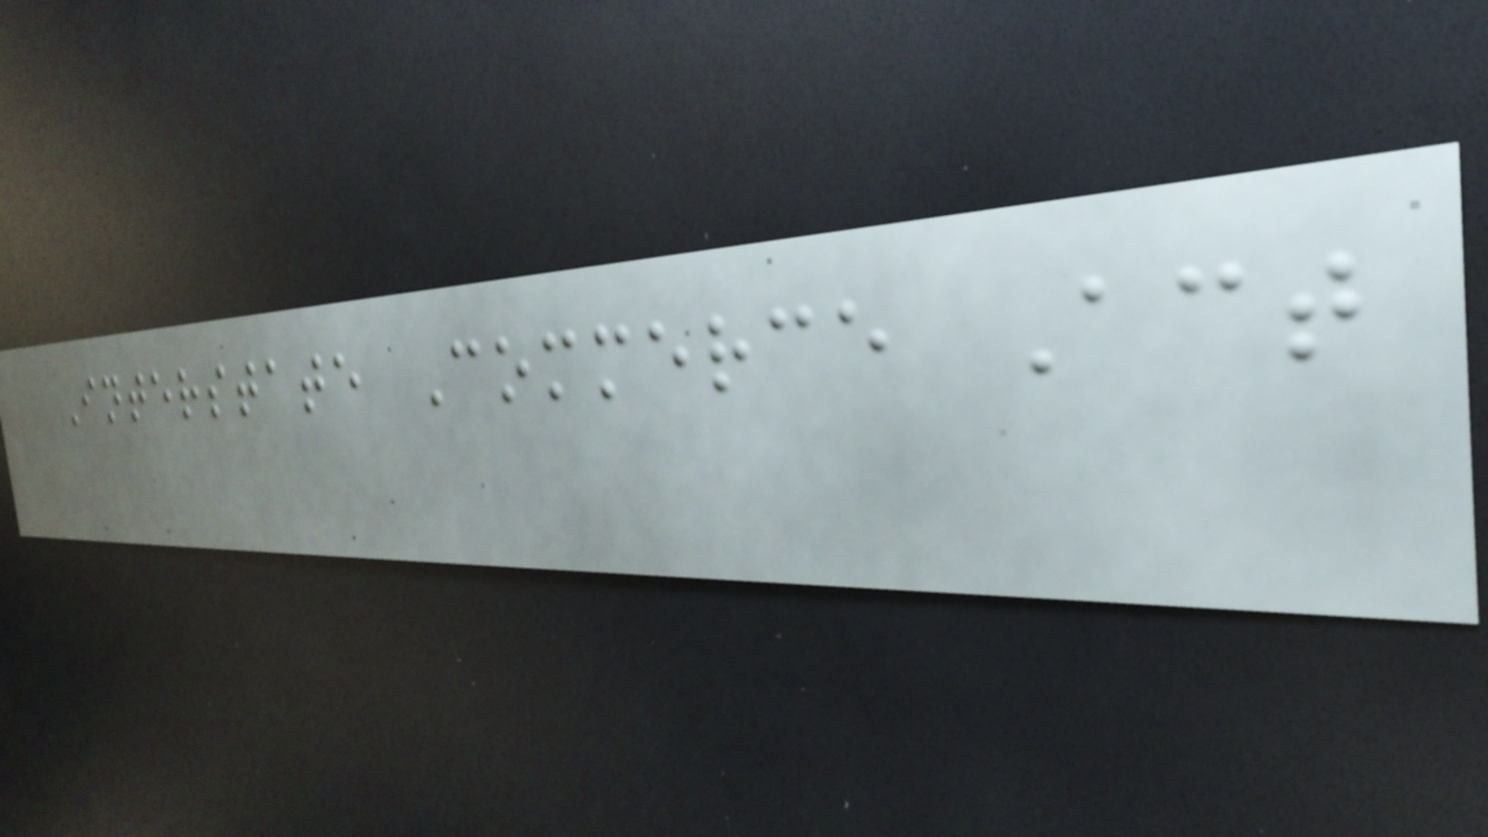Interstate Commerce Act
